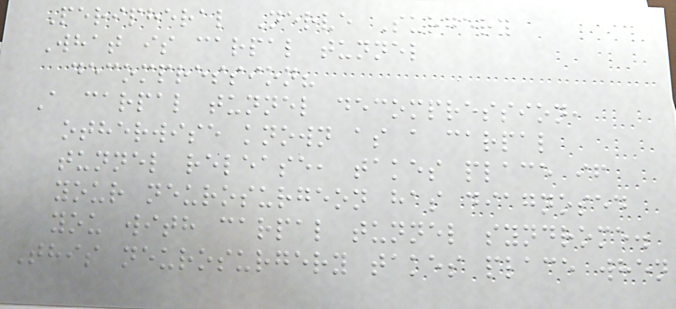Peripheral Nerve Surgery
What is carpal tunnel
decompression?
A carpal tunnel decompression,
otherwise known as a carpal
tunnel release, takes place if
your neurosurgeon has diagnosed
you with carpal tunnel syndrome.
This neurosurgery takes place when
